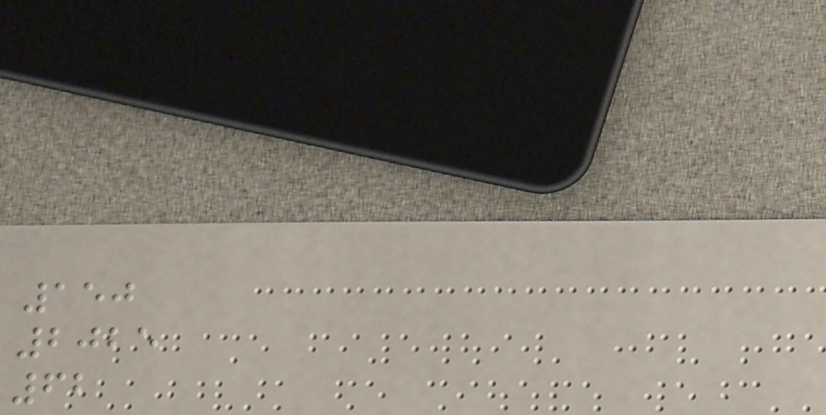150
2025
62
